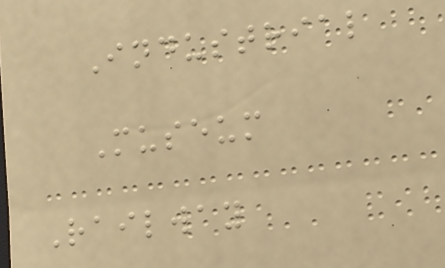Industrial
Museum
Railway
